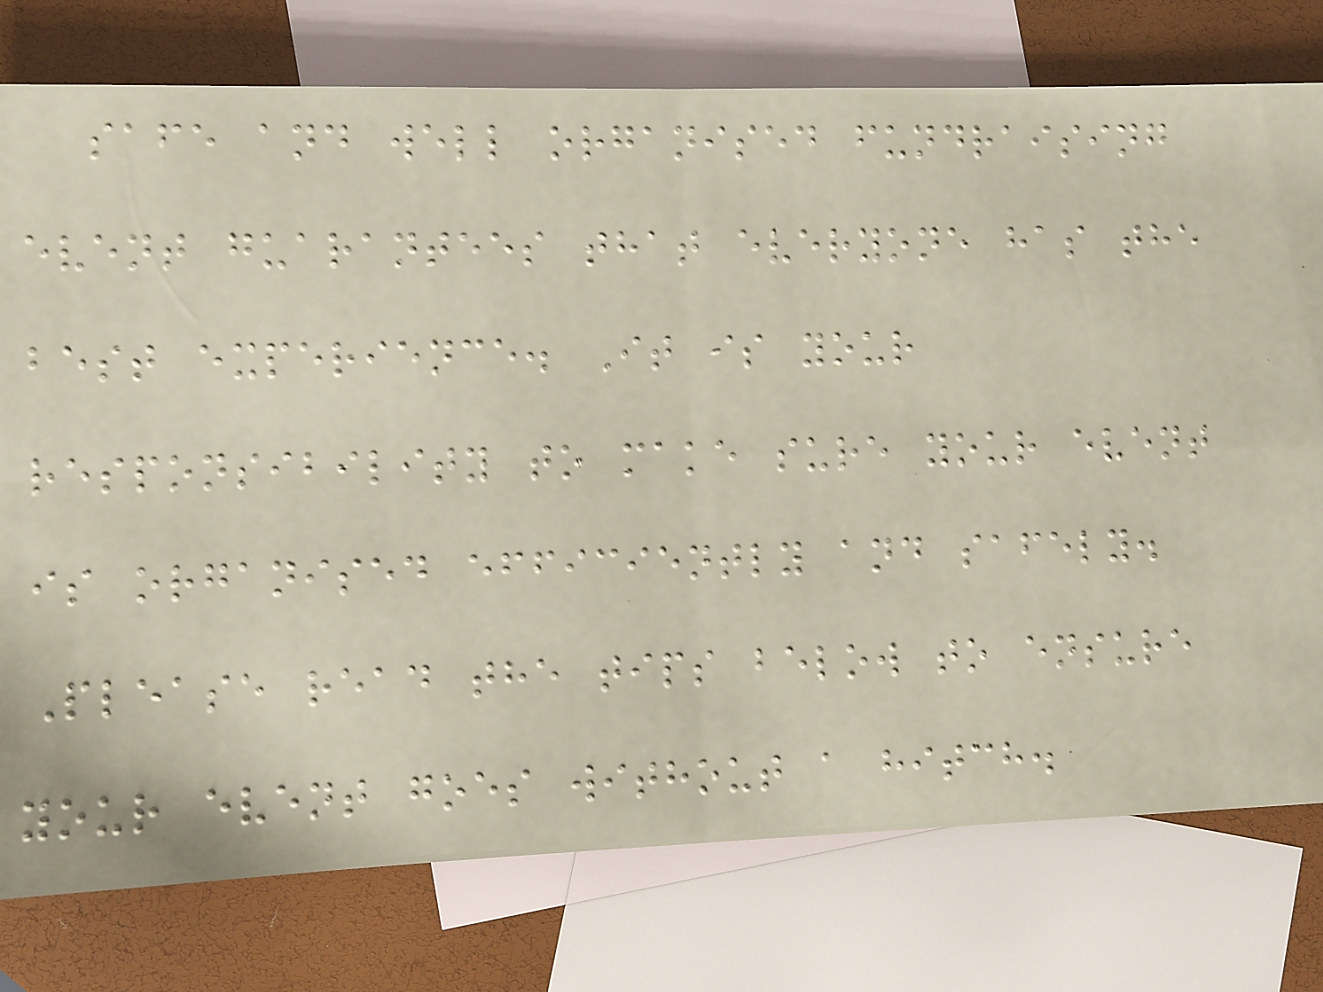safe and well organised fundraising
event guarantees that everyone has the
best experience. It is your
responsibility to make sure your event
is organised efficiently and safely.
Please read the tips below to ensure
your event goes without a hitch.
